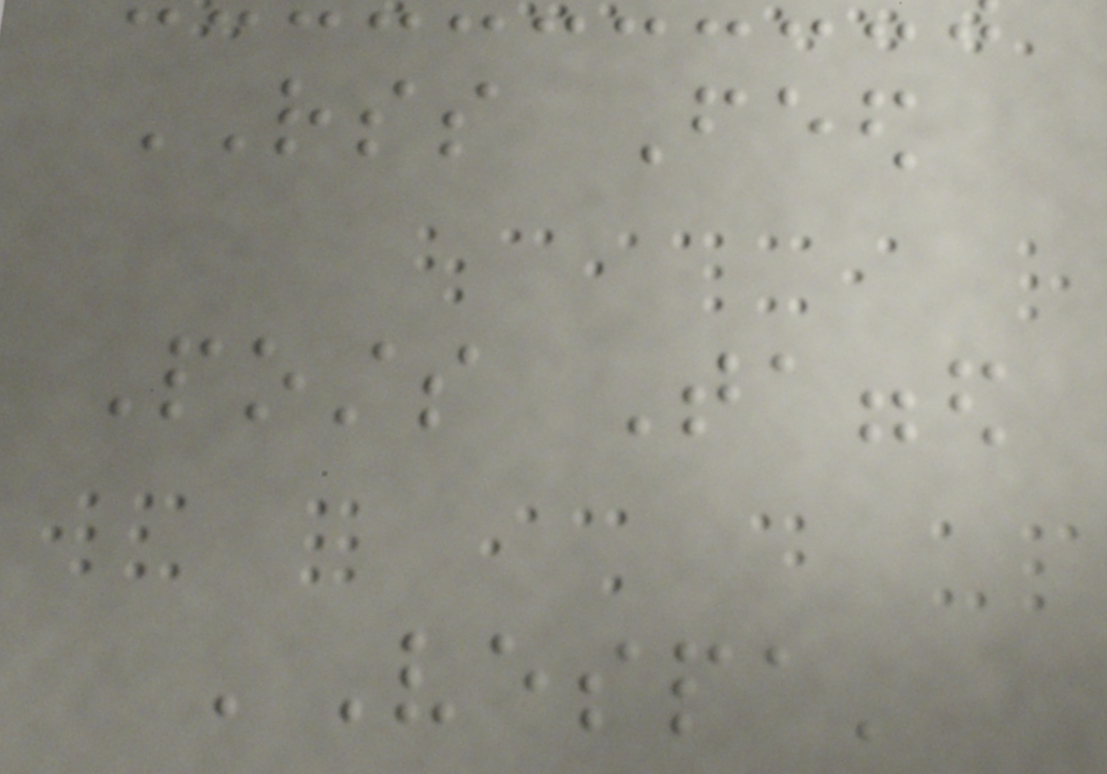RSS Feed
Posts Tagged
'Vespa'
